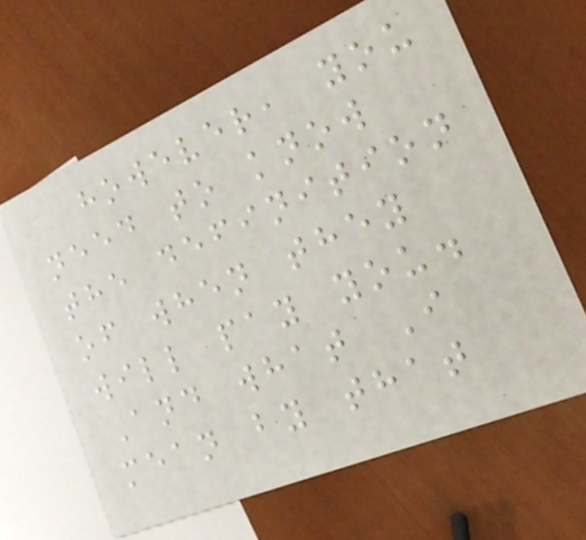however, you
need to know
the definition
of when they
will pay you.
And what I
mean by that
